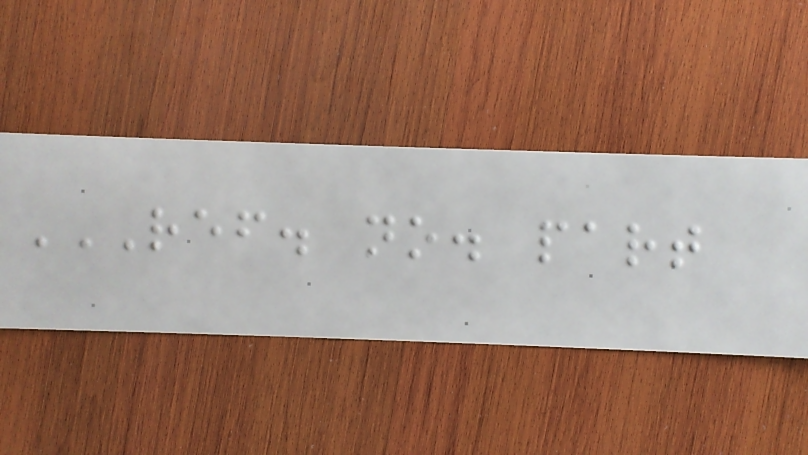REF. NO. PART
